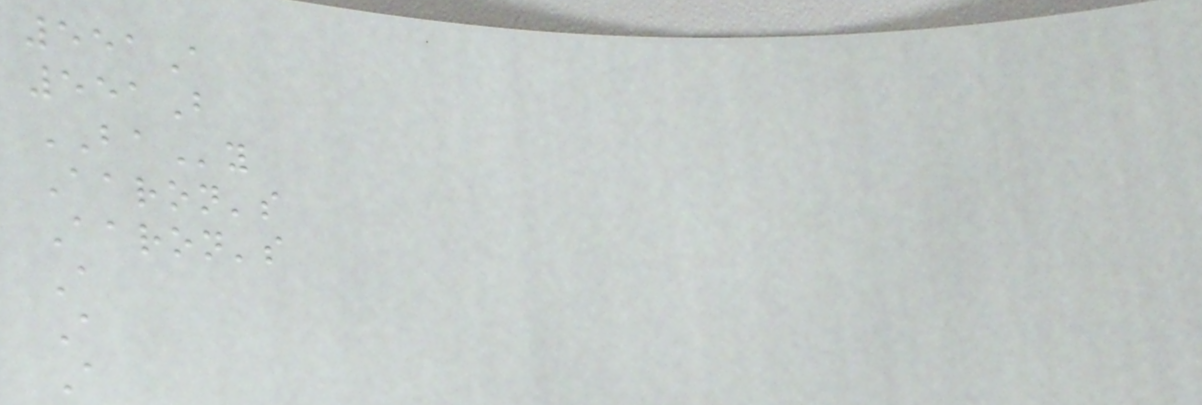551A
551B
BAy
Aaron's
Aaron's
A
A
A
